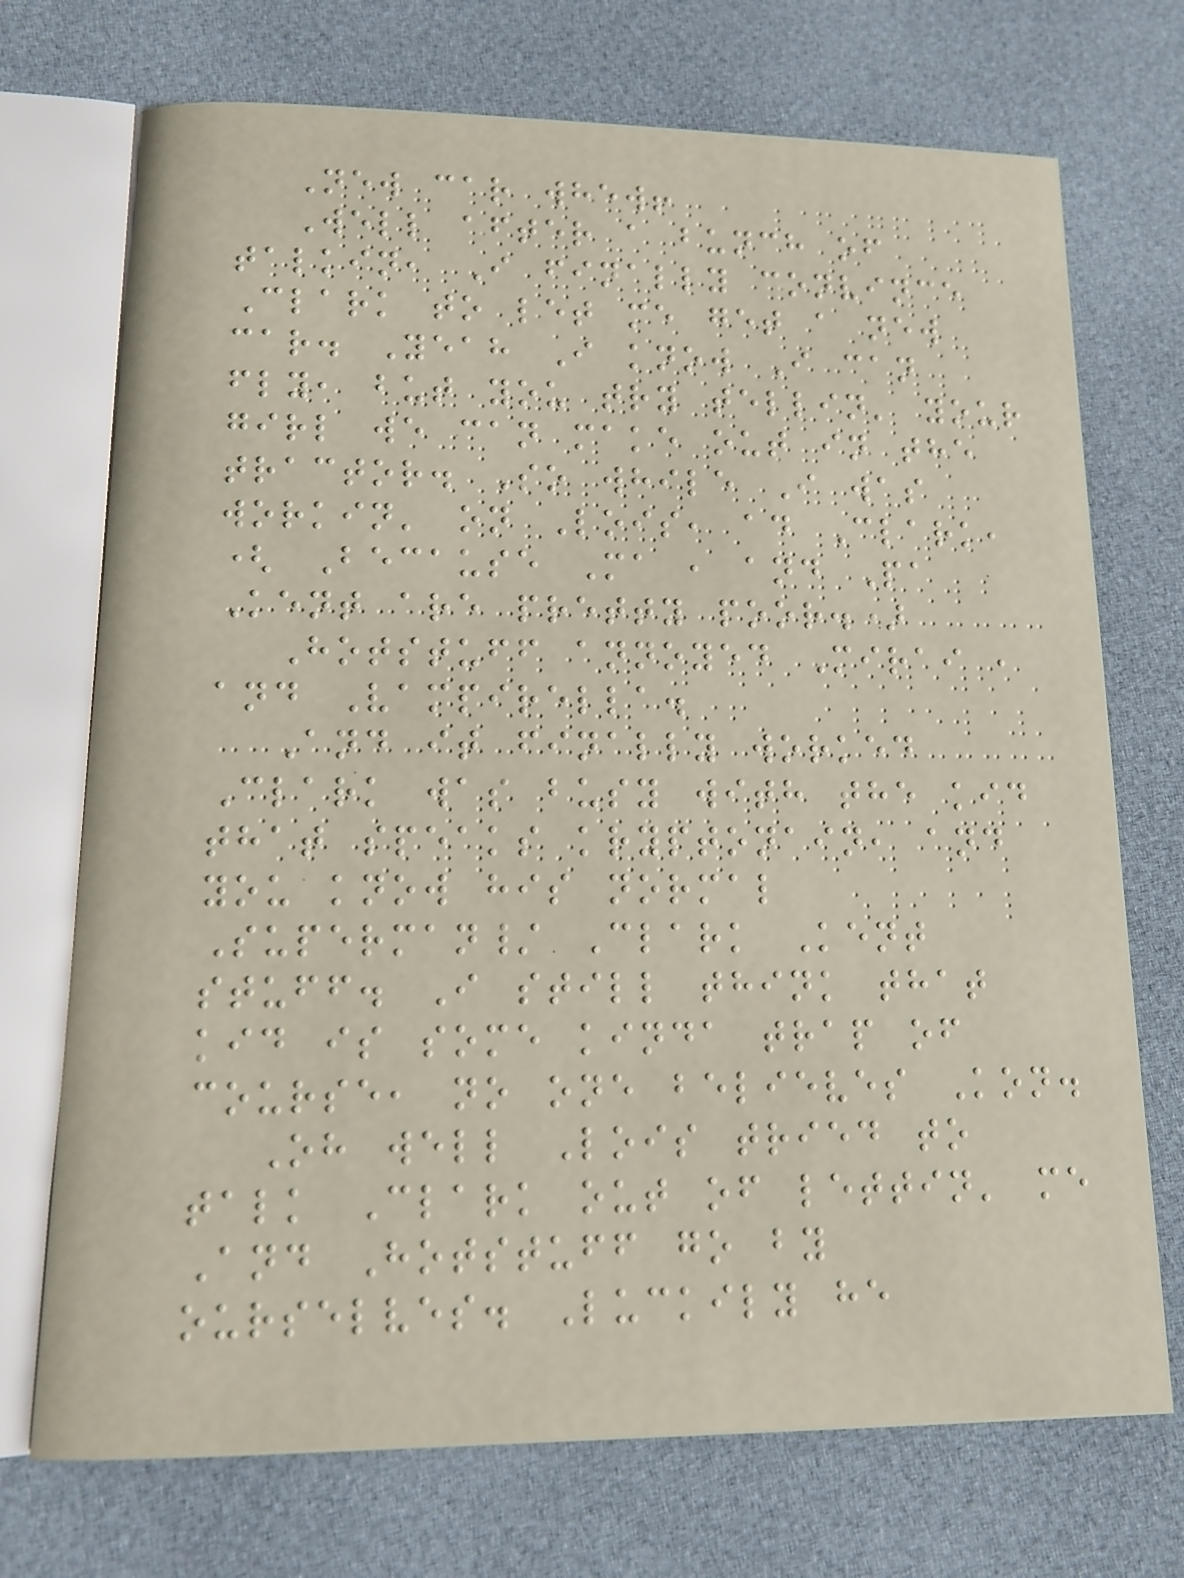New car whew!
Well after a bunch of
talkin, I finally convince
Clark to let me get a new
car. Yeah I know I can
fly, but you try tellin' your
girl we can make out in the
tractor. So while I was
workin' on Lois, ad Clark,
( Because Ma , and Pa
Kent are pretty poor.)
Hotstuff annoyed Mirai ,
and Vampirella.
And it finally worked
Clark was busy with the kid
that speaks kryptonain, and
you know his normal
Superman/ Clark Kent
stuff. I still think that
kid is some kinda trap of
course, no one believes Kon.
Oh well Lois tried to
talk Clark out of lettin' me
And Hotstuff go by
ourselves. Luckily he
